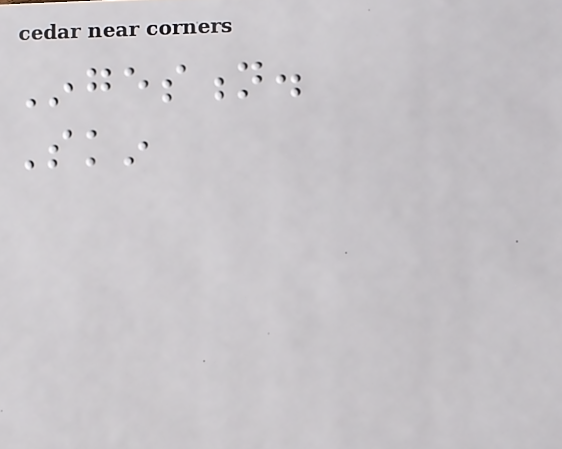Ingestion.
Skin
